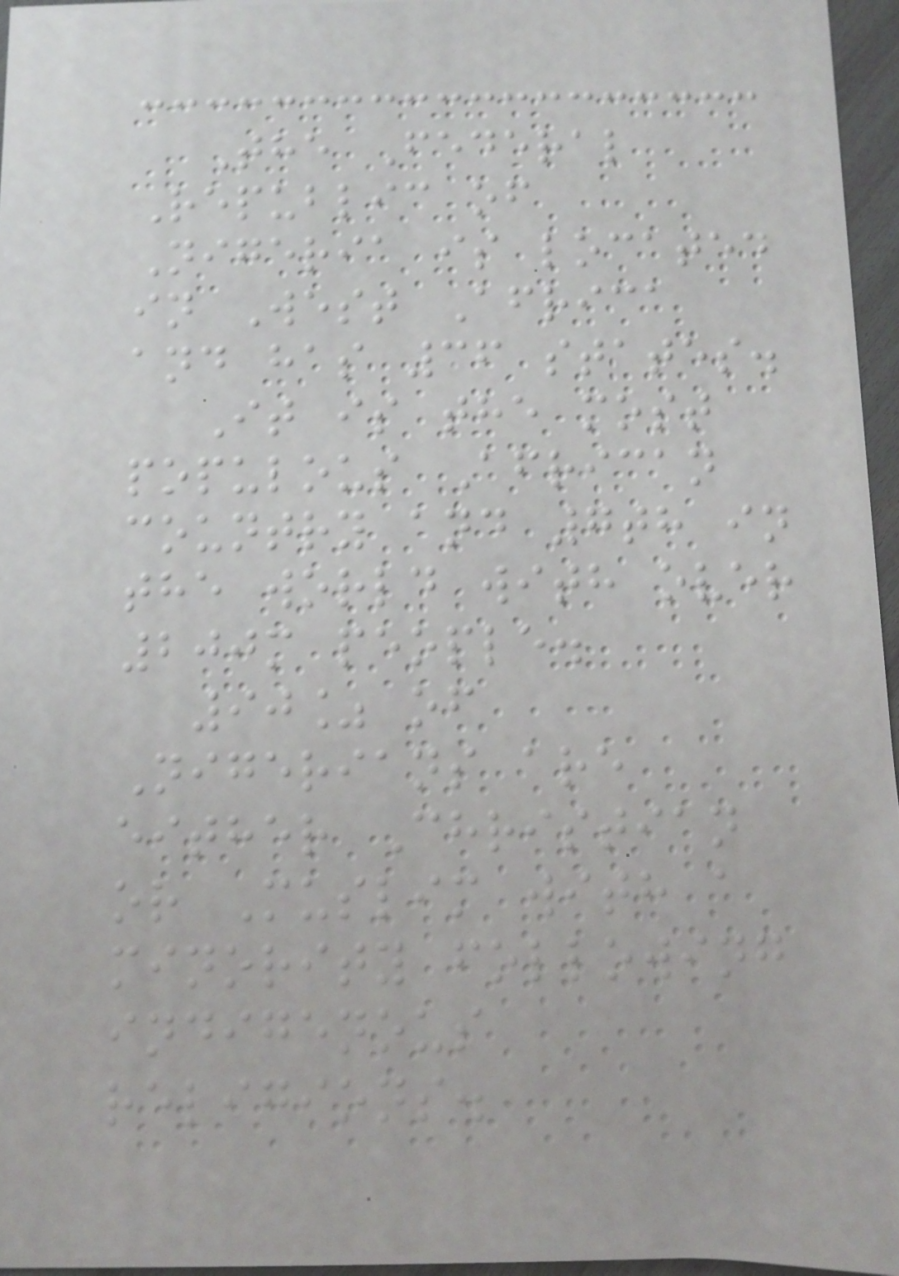The Federal
Republic of
Nigeria is located
in West Africa
and has 36 states.
It is the most
populous African
country and 7th in
the world with over
200m people.
90% of
Nigerians are
either Christian
or Muslim with a
minority following
indigenous
religions.
